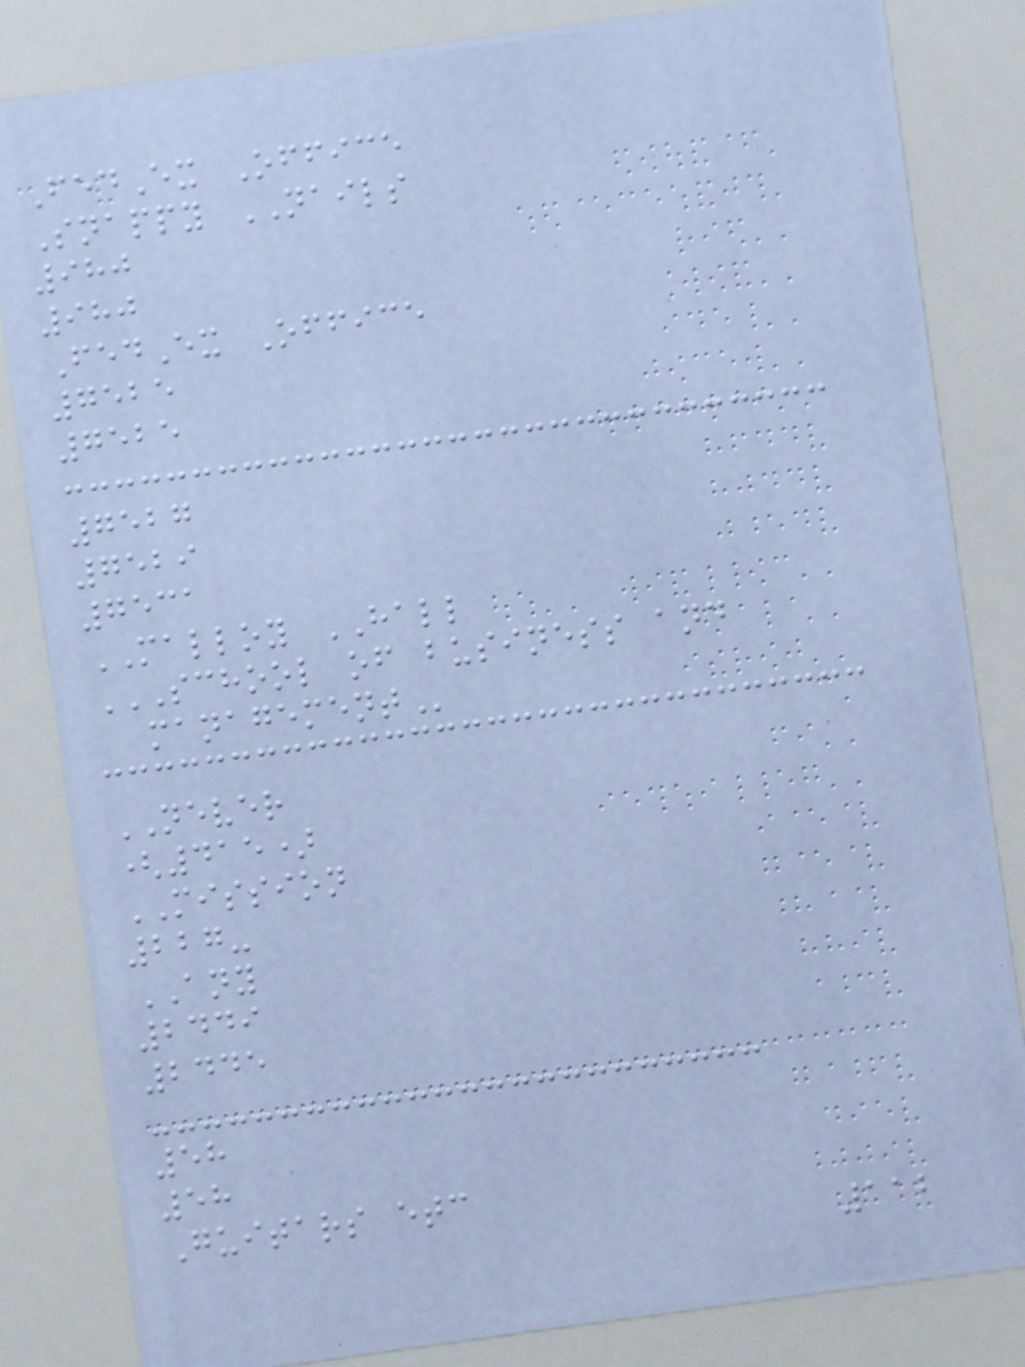FedEx Office
Snappy NAILS
980
980
FedEx Office
7525
7525
7527
7529
7531
MALLOY HALL
SCHOOL OF BUSINESS AND
MANAGEMENT
NEVER
(415)
MISSION
227-
ANY
2449
2445
58
58
Guitars etc
112
